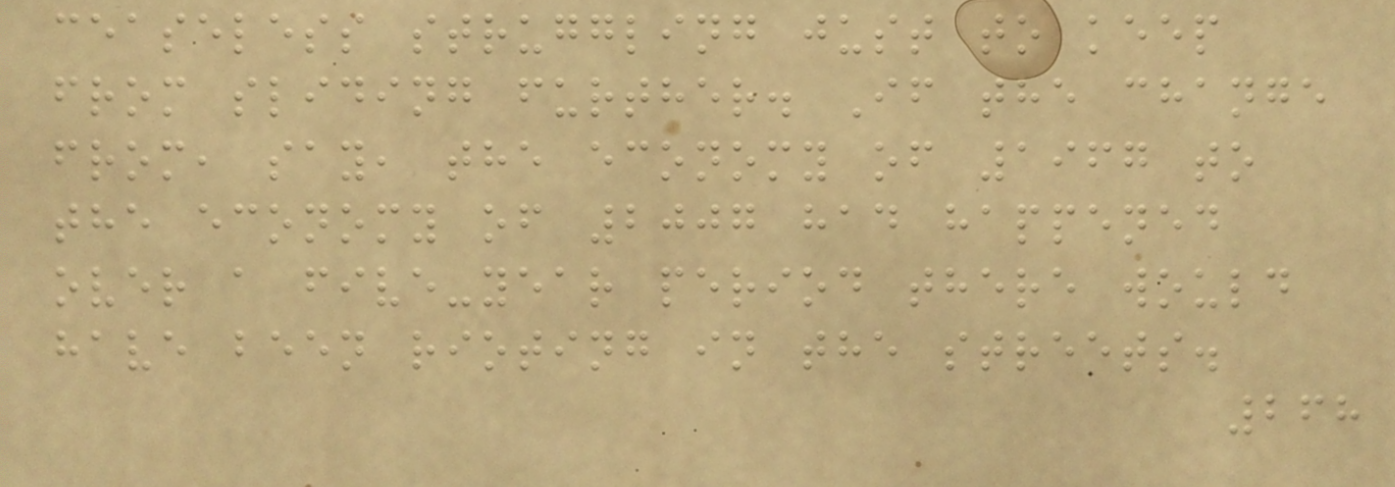ceaseless struggling just to keep
from sliding further. If the change
from, say, the economy of 1967 to
the economy of 2007 had happened
over a five-year period there would
have been rioting in the streets.
268
